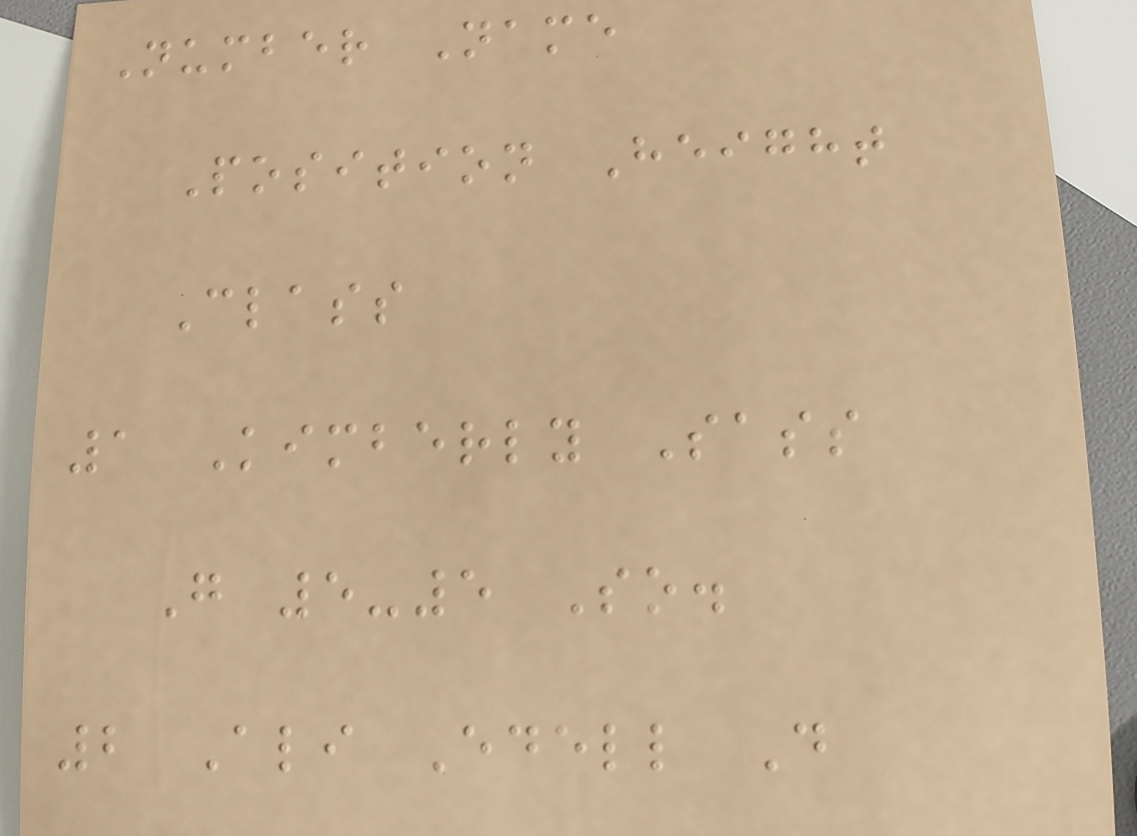Number Name
Position Height
Class
1 Kimberly Sass
G 5-5 So.
2 Ali Edell D
